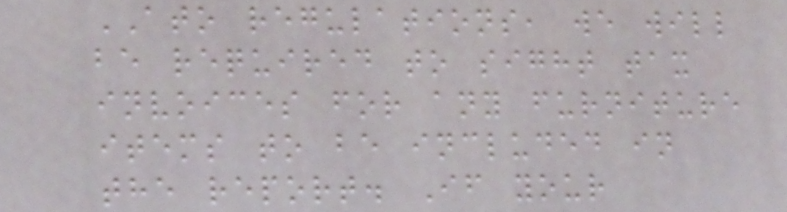ATO regulations, we will
be required to sight tax
invoices for any furniture
items to be included in
the report. If your
